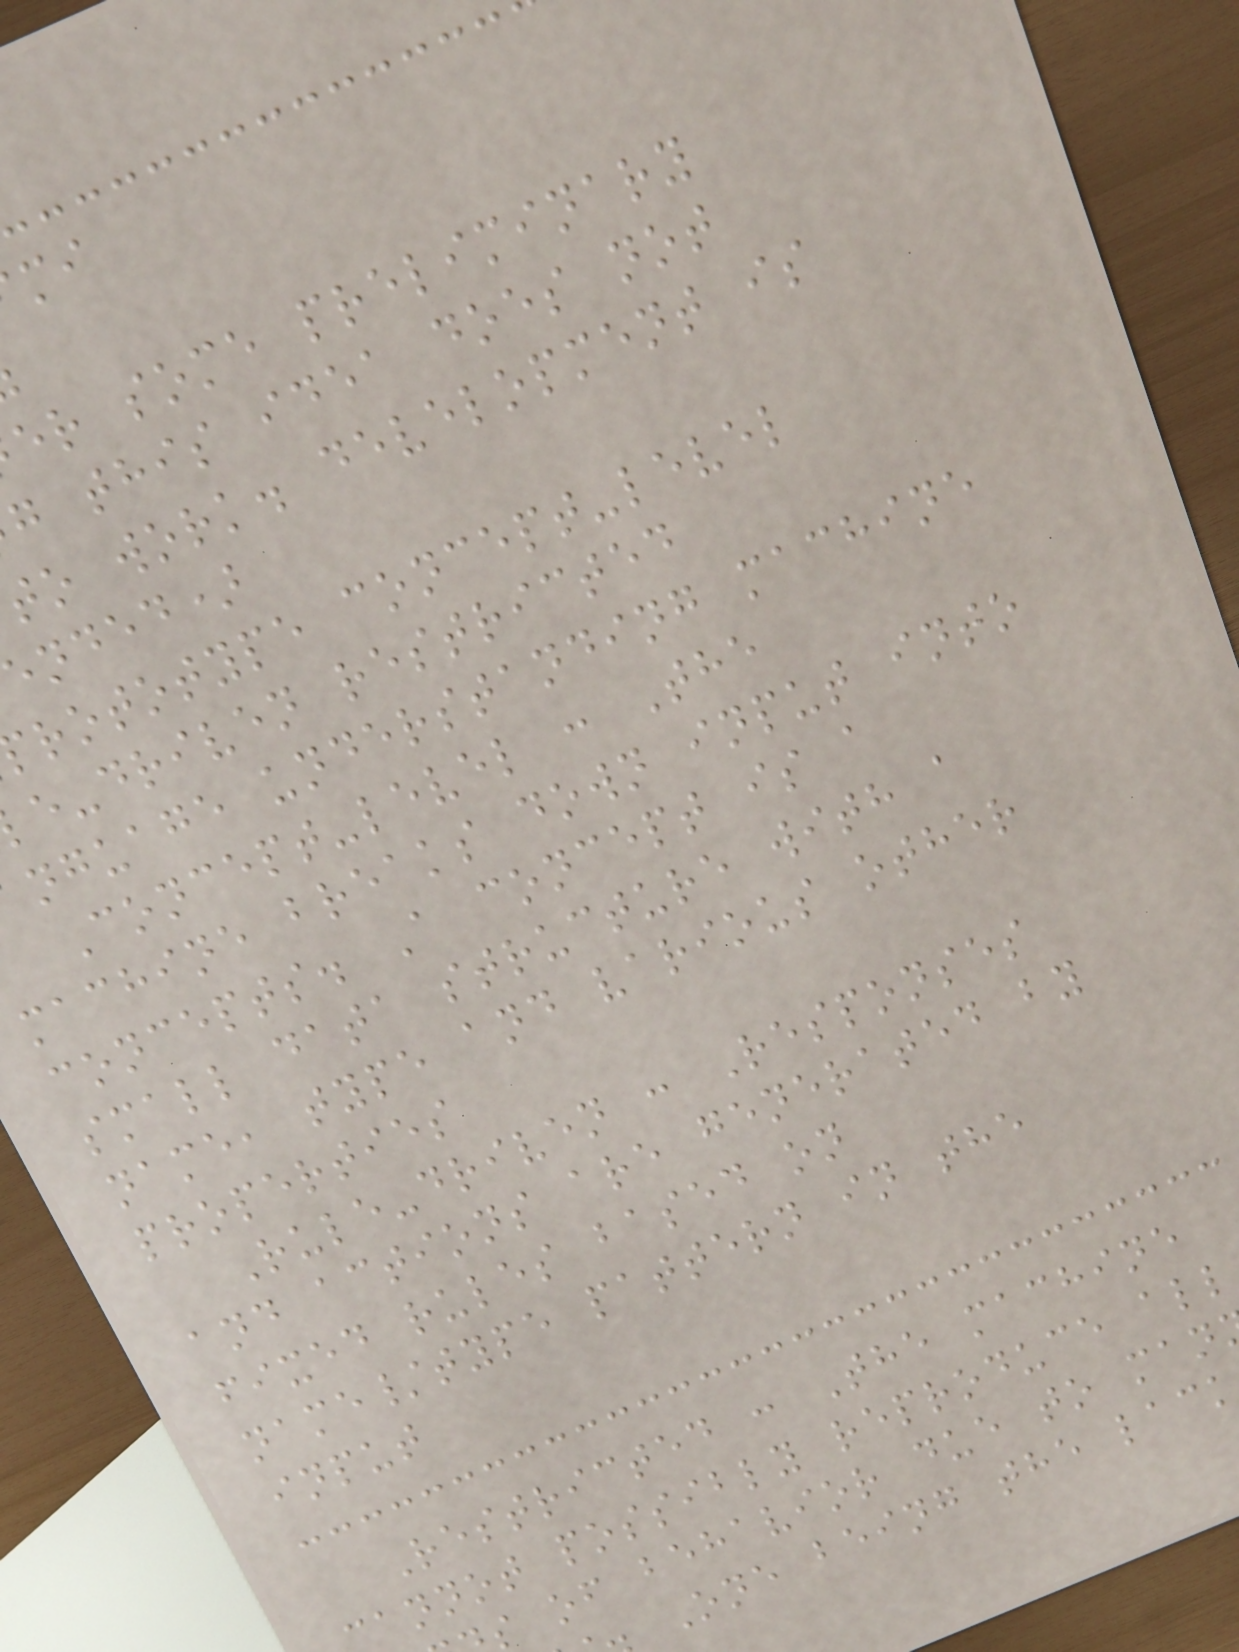er some preliminary
g this idea does not
to work. development is
ended)
rototype concept-level
e-driven restricted
nguage understanding machine
Concept-level : The
machine breaks down input into
concepts. A concept is a
small data structure with a
name, type and various other
properties
Rule-driven : Responses
and actions are generated by
fixed rules based on
name/type pattern in the
input
Restricted : The machine
annot possibly reproduce all
s of behavior due to man
One being the lack
